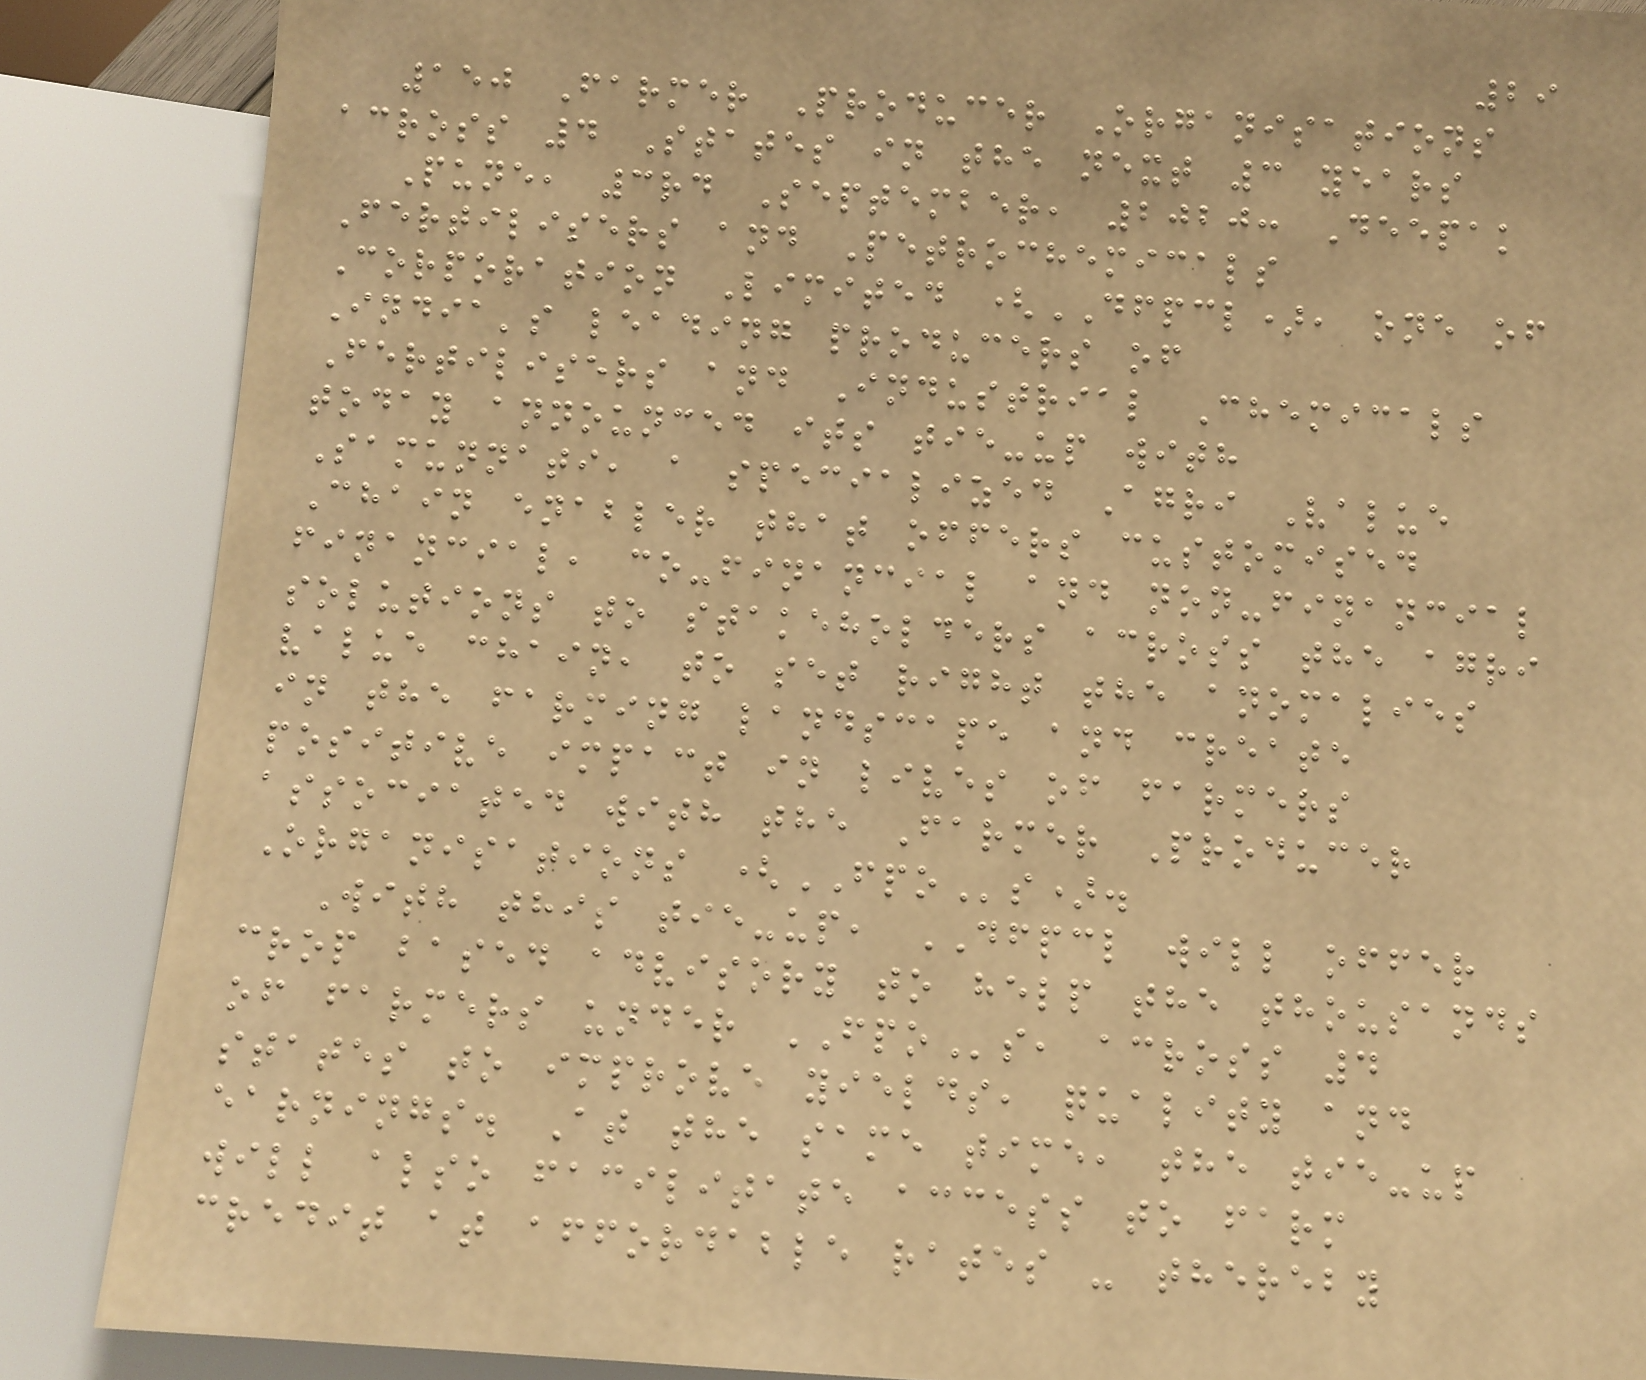29
150 Farmer Producer Organisations
across 4 States in the next 3 years
Pune, 3rd September, 2020: Deepak
Fertilisers and Petrochemicals
Corporation Limited (DFPCL), one of
India's leading producers of
Fertilisers and Industrial Chemicals
today announced its tie-up with
Samunnati, a specialized Agri Value
Chain enabler that offers customised
financial, co-financial and non-financial
solutions to stakeholders across the agri
value chain, to set right the anomalies
in the farming landscape and create
positive impact in lives of farmers
associated with the Farmer Producer
Organisations (FPOs).
With this tie-up, DFPCL will offer
crop based advisory to help the thousands
of farmers under FPOs, across 4
states to improve yields, quality and
earnings. At the same time, the tie-up
will also facilitate access to farm
credit at affordable rates - thereby
